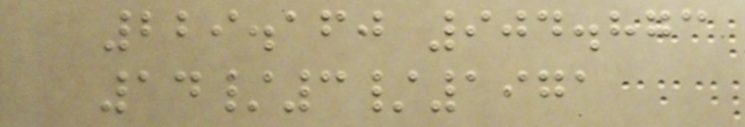229.160 904.873
14/3/1971
